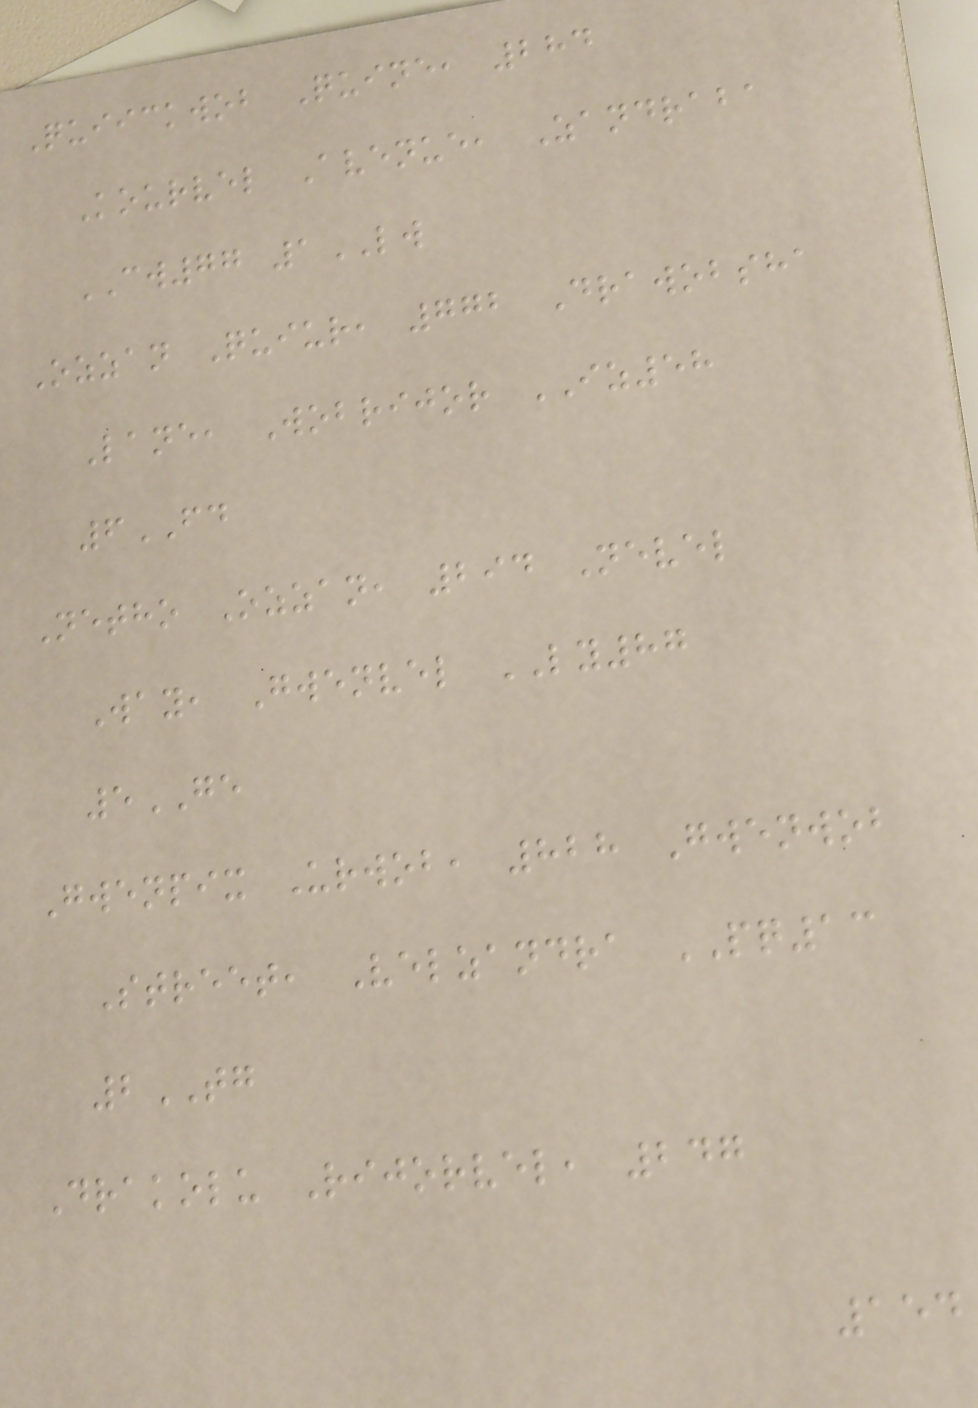Quiickwob Quine, 284
Kourvel Avenue, Zandraba
CW77 1LW
Ozzan Quiur, 772 Drawobsha
Lane, Wobrijor IZ58
6FD
Netho Ozzan, 294 Nevel
Way, Gwenvel LY87
5GE
Gwenpix Urwob, 828 Gwenwob
Street, Velzandra PQ13
2TG
Drakolu Rijorvel, 247
154
